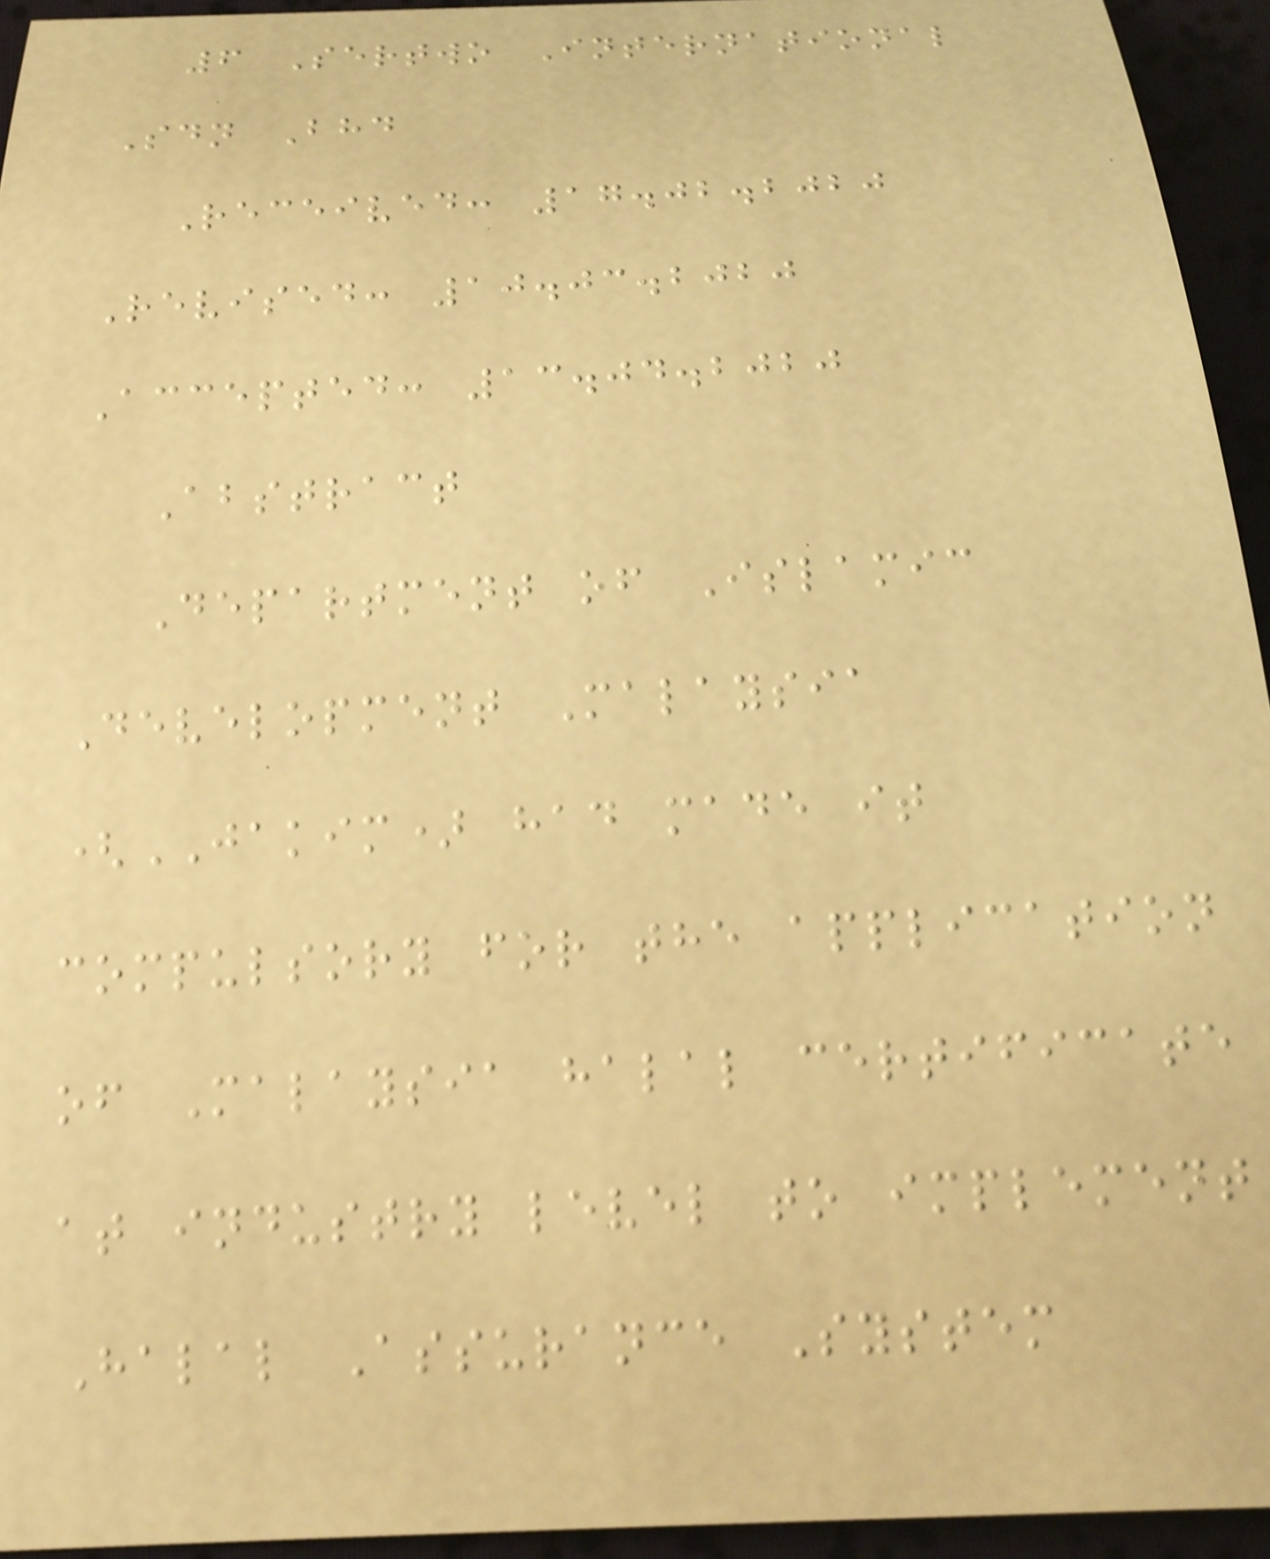6 Sertwo International
Sdn Bhd
Received: 17.02.2020
Revised: 10.03.2020
Accepted: 13.04.2020
Abstract
Department of Islamic
Development Malaysia
(JAKIM) had made it
compulsory for the application
of Malaysia halal certificate
at industry level to implement
Halal Assurance System
